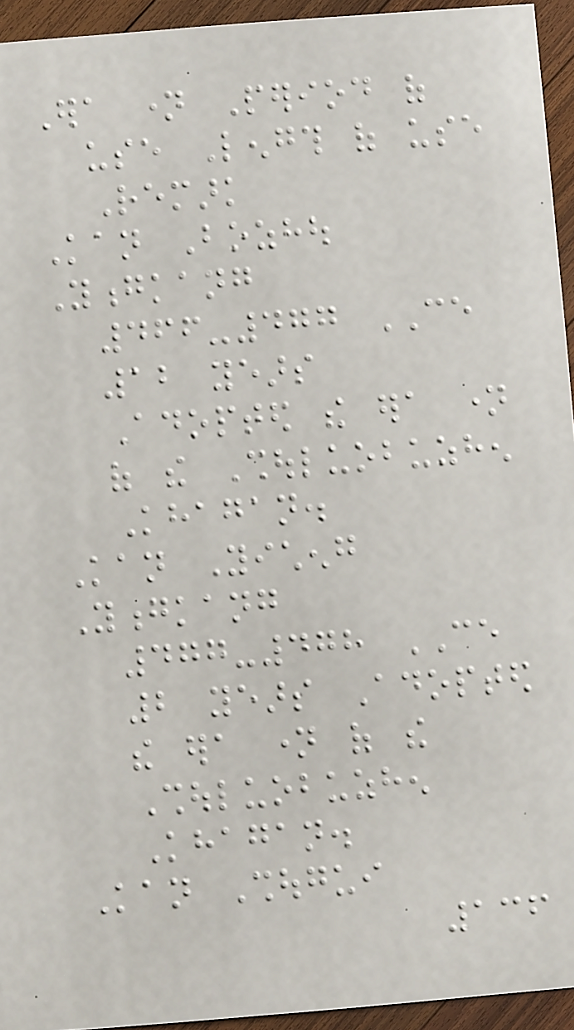Era name Period of
use Length of use
Remark
Kan Bozhou
Yongkang
466-477 CE
12 years
Adopted the era name
of the Shouluobuzhen
Khagan.
Kan Yicheng
Yongkang
477-478 CE
2 years Adopted
the era name of the
Shouluobuzhen
Khagan.
Kan Shougui
136
